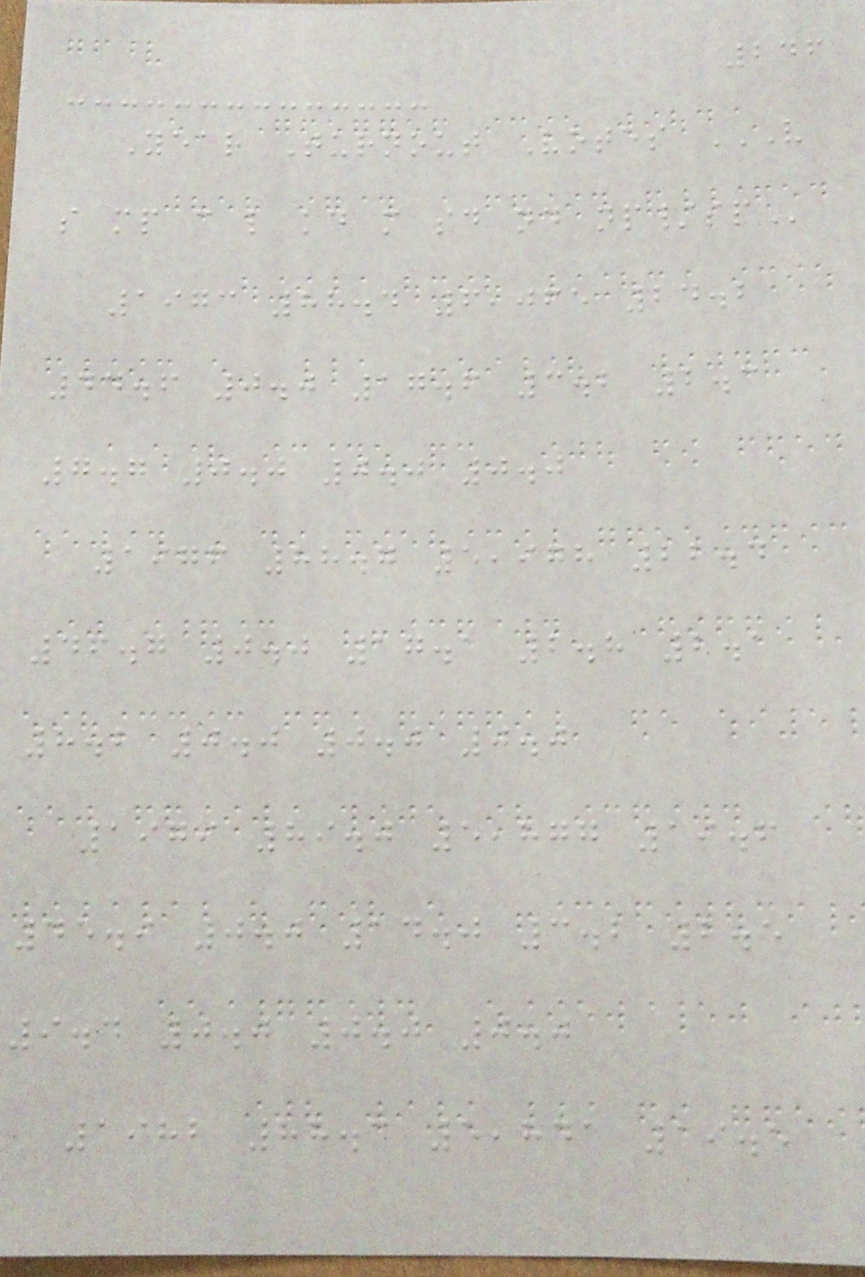246
Year Turnout Votes V
S MP C L KD M SD ND NP/SP
1973 88.4 6,065 24.2
44.6 0.0 17.6 3.2 2.3
7.7 0.0 0.0 0.0
1976 88.7 5,978 22.4
46.7 0.0 17.1 2.8 2.1
8.2 0.0 0.0 0.0
1979 89.0 5,877 19.6
45.9 0.0 14.0 3.2 2.5
9.4 0.0 0.0 0.0
1982 88.3 5,841 19.5
